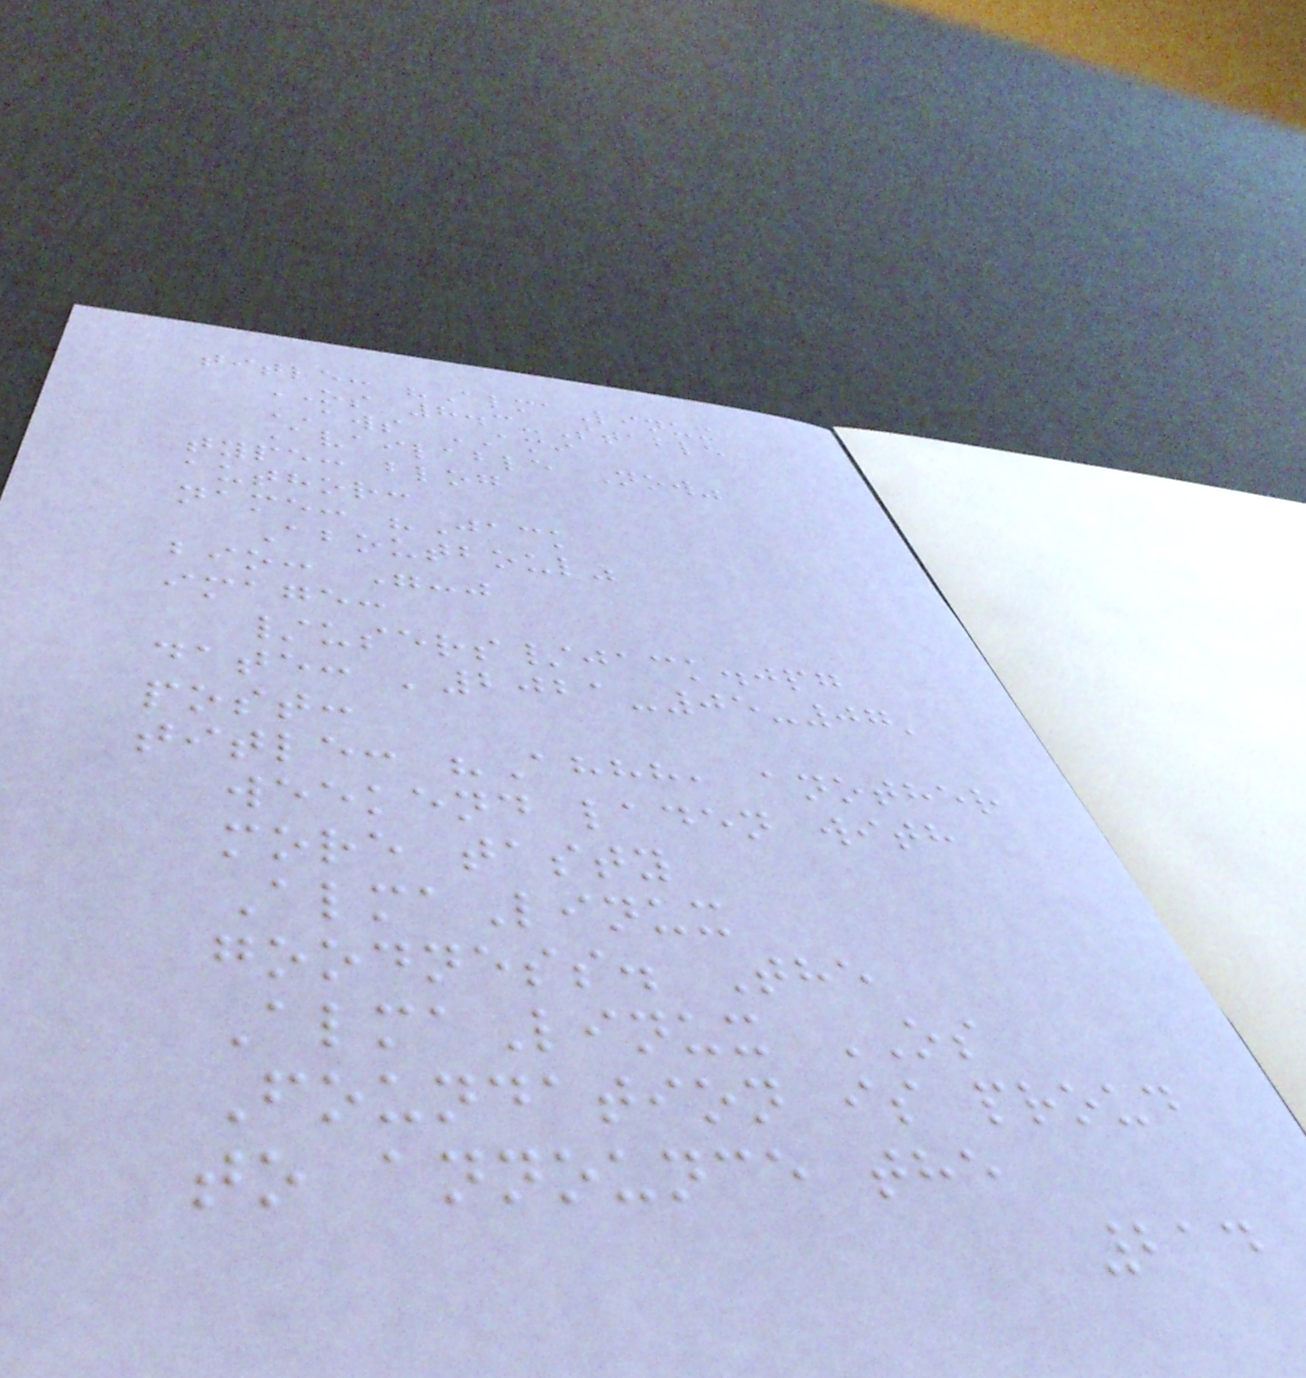title: "AlmaLinux
OS 8.3-Stable
AWS AMI
Available Now"
type: blog
author:
name: "Jack
Aboutboul"
bio: "-"
image:
/users/jack.jpg
date: '2021-05-07'
post:
title: "Ahhh, another
weekend laden with
more tasty
AlmaLinux
goodness. The
AlmaLinux OS
Foundation is proud
to announce the
214
